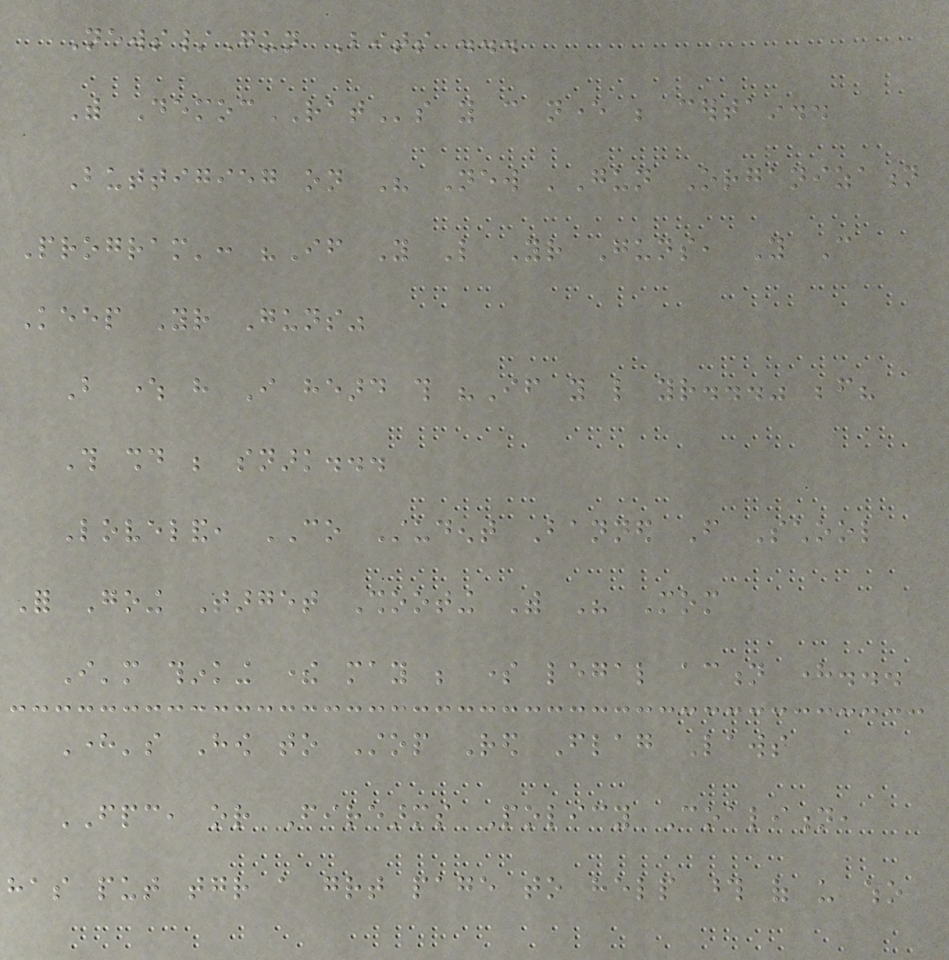News/Gun Bits ...
With DemocRATs you can never be certain..
Buttigieg on His New 'Gun Organization
Program': "If You Like Your Guns, You Can
Keep Your Guns"
But where have I heard this "If you like your..." before?
This should be snark...
Loveland, CO Student Banned From School
For Going Target Shooting With His Mom
I'm thinking there may be some legal action here...
Here's How to Stop Red Flag Laws
FPC, or Firearms Policy Coalition,
has put together a great page to help those of us who
